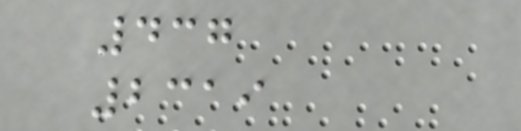437
2319
